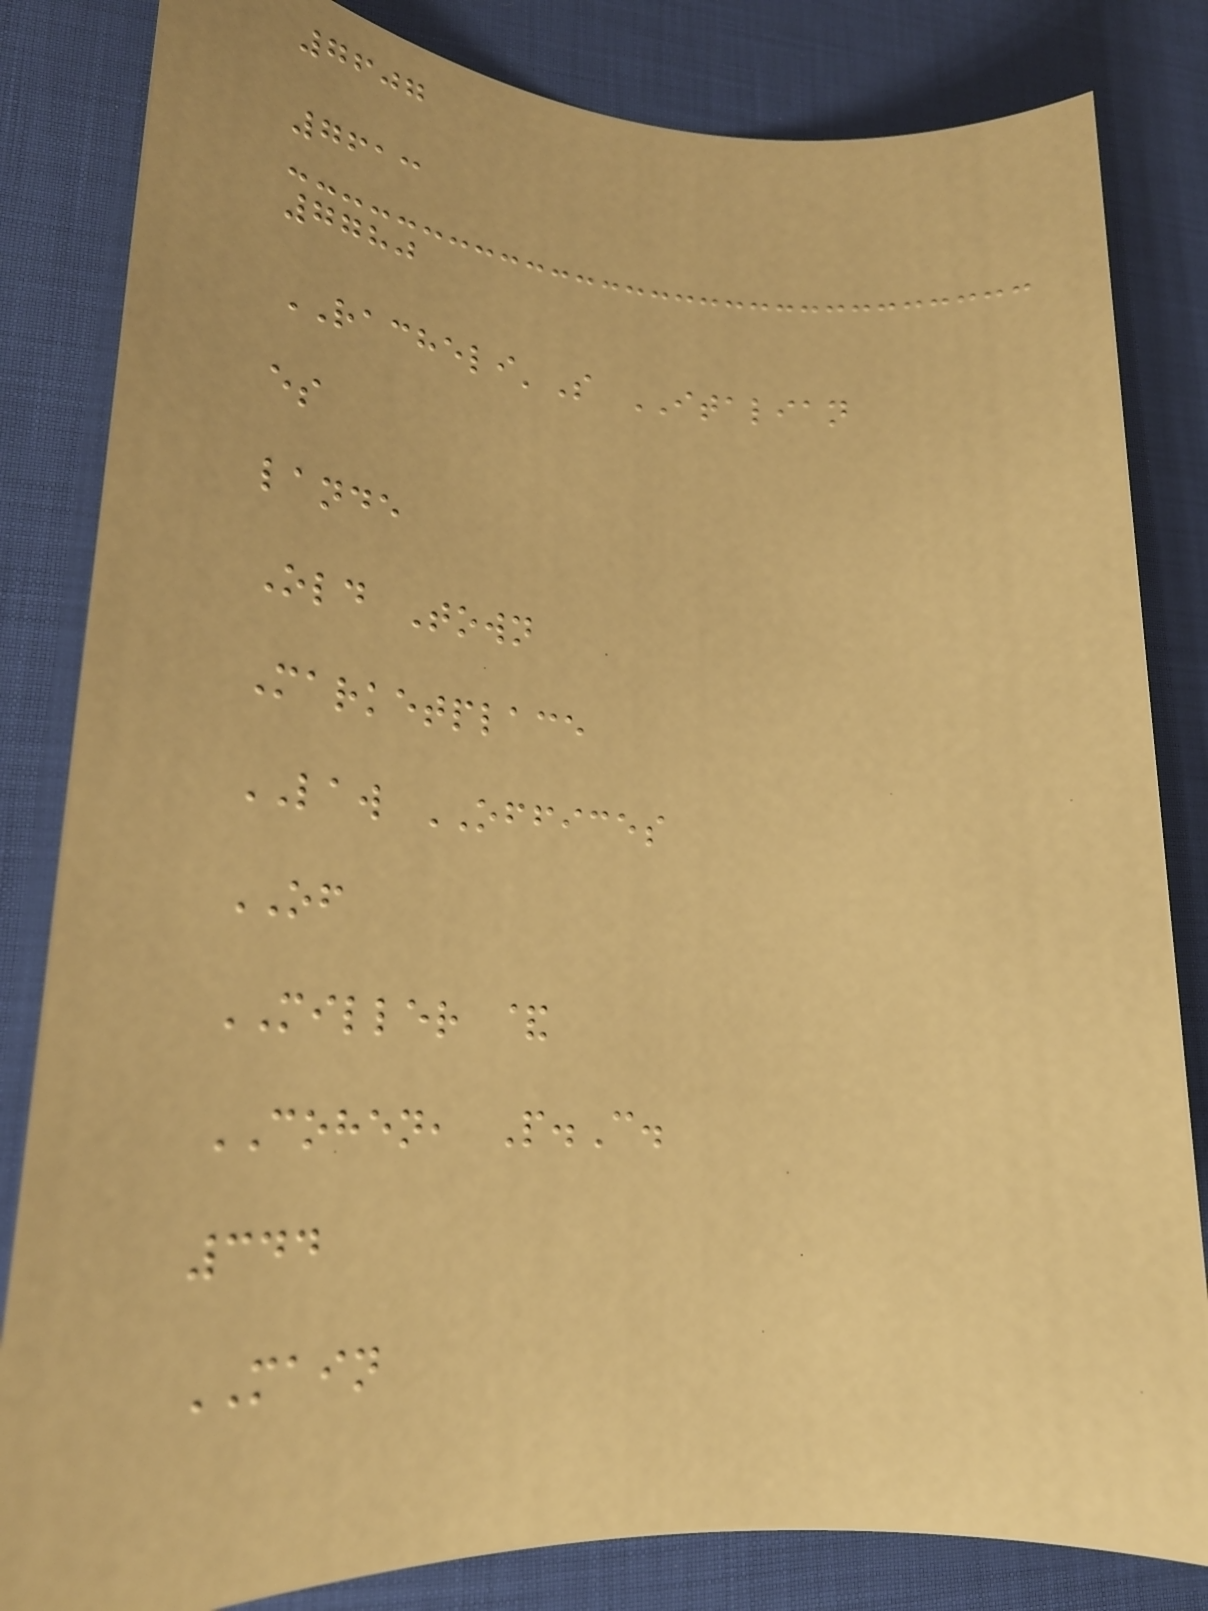7607
7613
7780
RACHELI'S ITALIAN
es
lande
Old Town
Marketplace
LAW OFFICES
OF
MILLER &
COHEN, P.C.
344
MAIN
